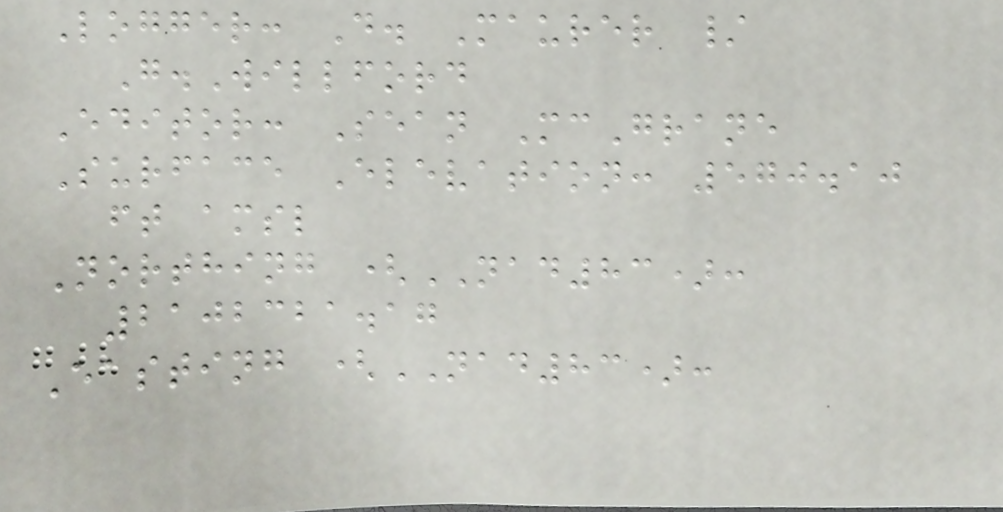Logger: D. Maurer /
G.Willford
Editor: Sean McGrane
Surface Elevation: 570.10
ft amsl
Northing (NAD83):
2102321.17
Easting (NAD83):
